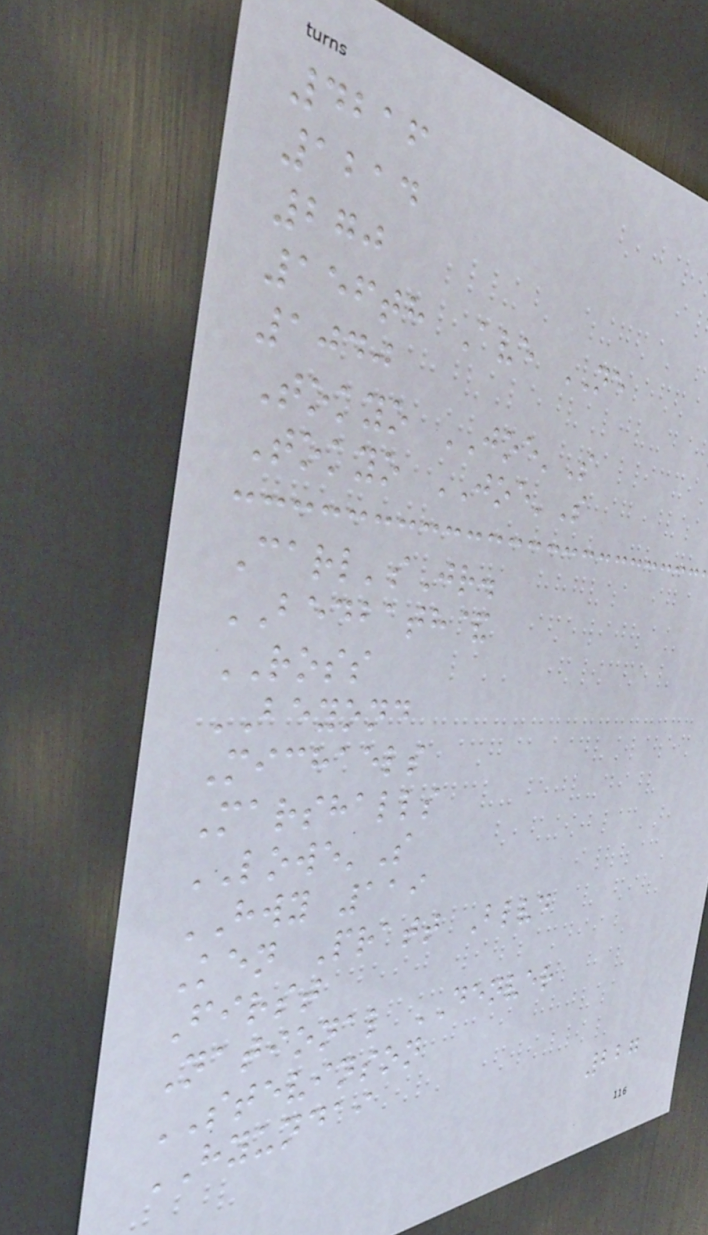4216
1214
270
156th Ave NE
1040
Tokyo JOE'S
Tokyo JOE'S
Carl'sJr.
BEDBATH&
ROSS
BEYOND
Michaels
Marshalls
LOWE'S
HWY 119
Ken Pratt Blvd
First
National DENVER
STEVINSON
HYUNDAI
227
